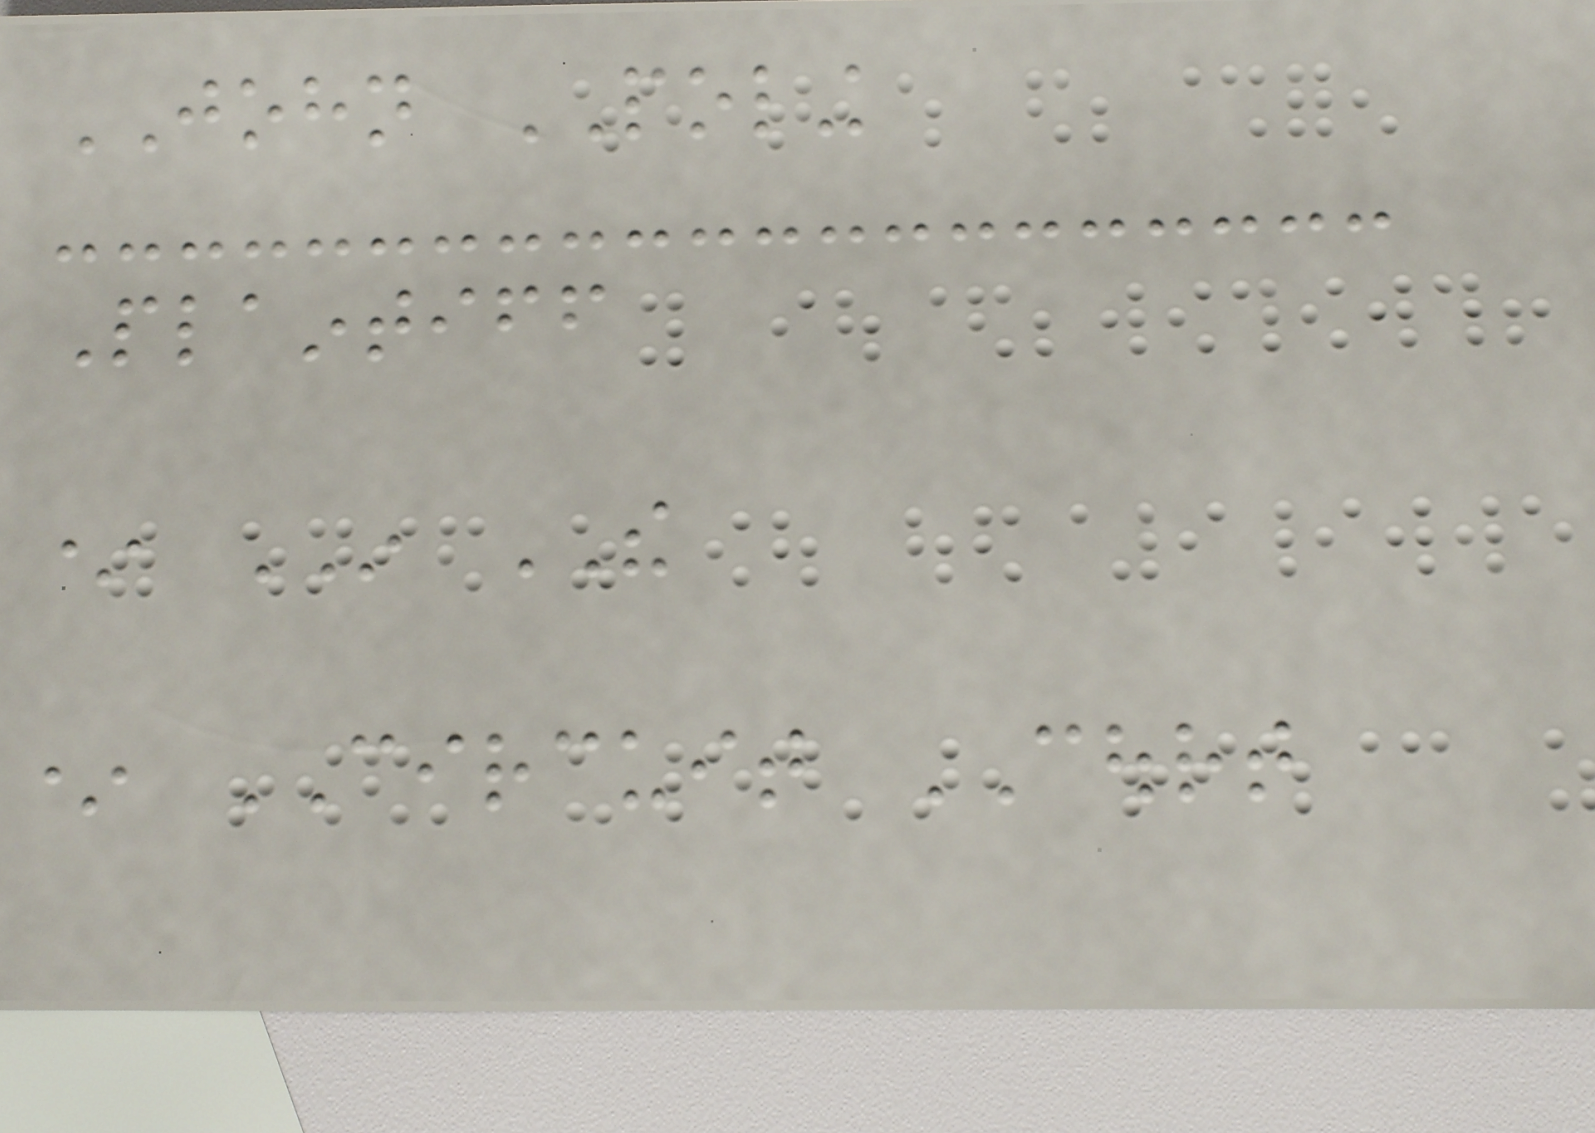JOHN POLING
Plaintiff
* IN THE
* CIRCUIT COURT
